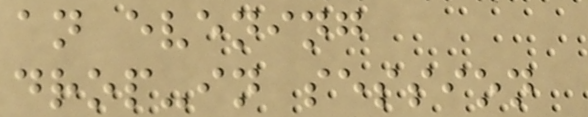an evening
drop-in session
